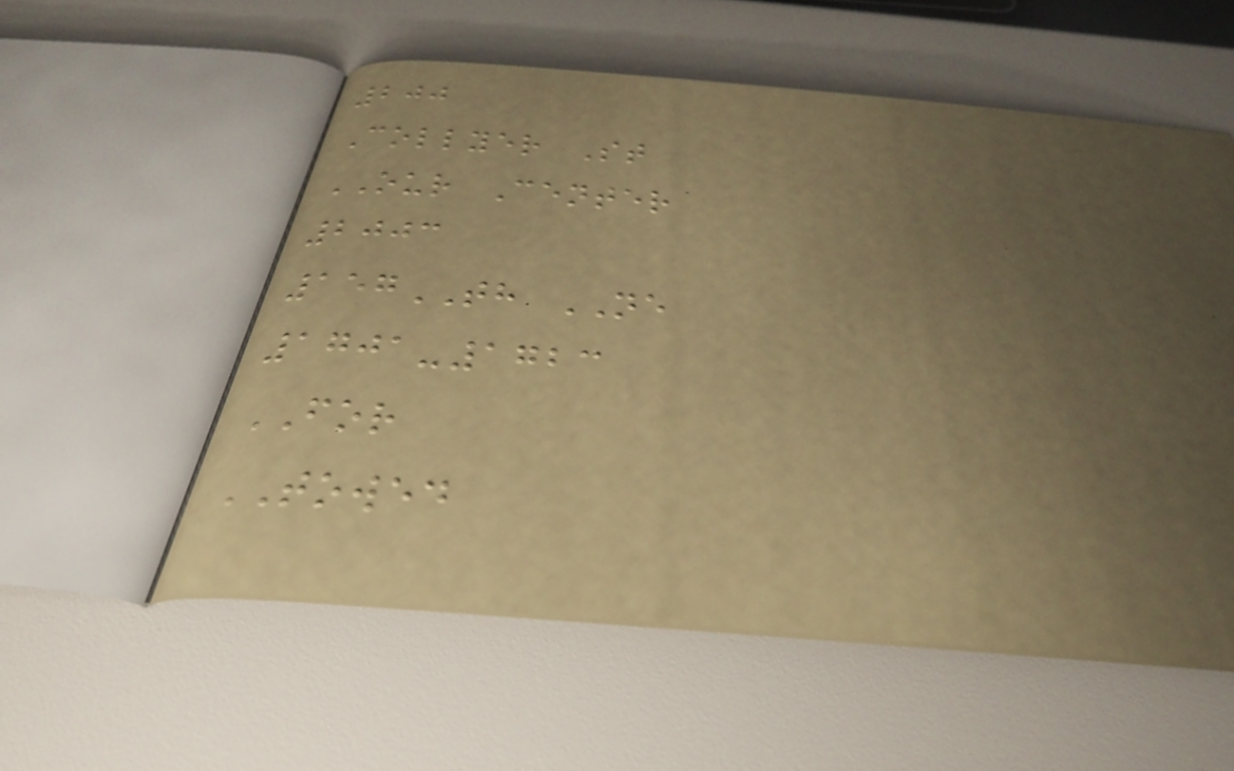200
Collyer St
OUR Center
2003
157TH NE
1701-1723
FOR
TOWED
